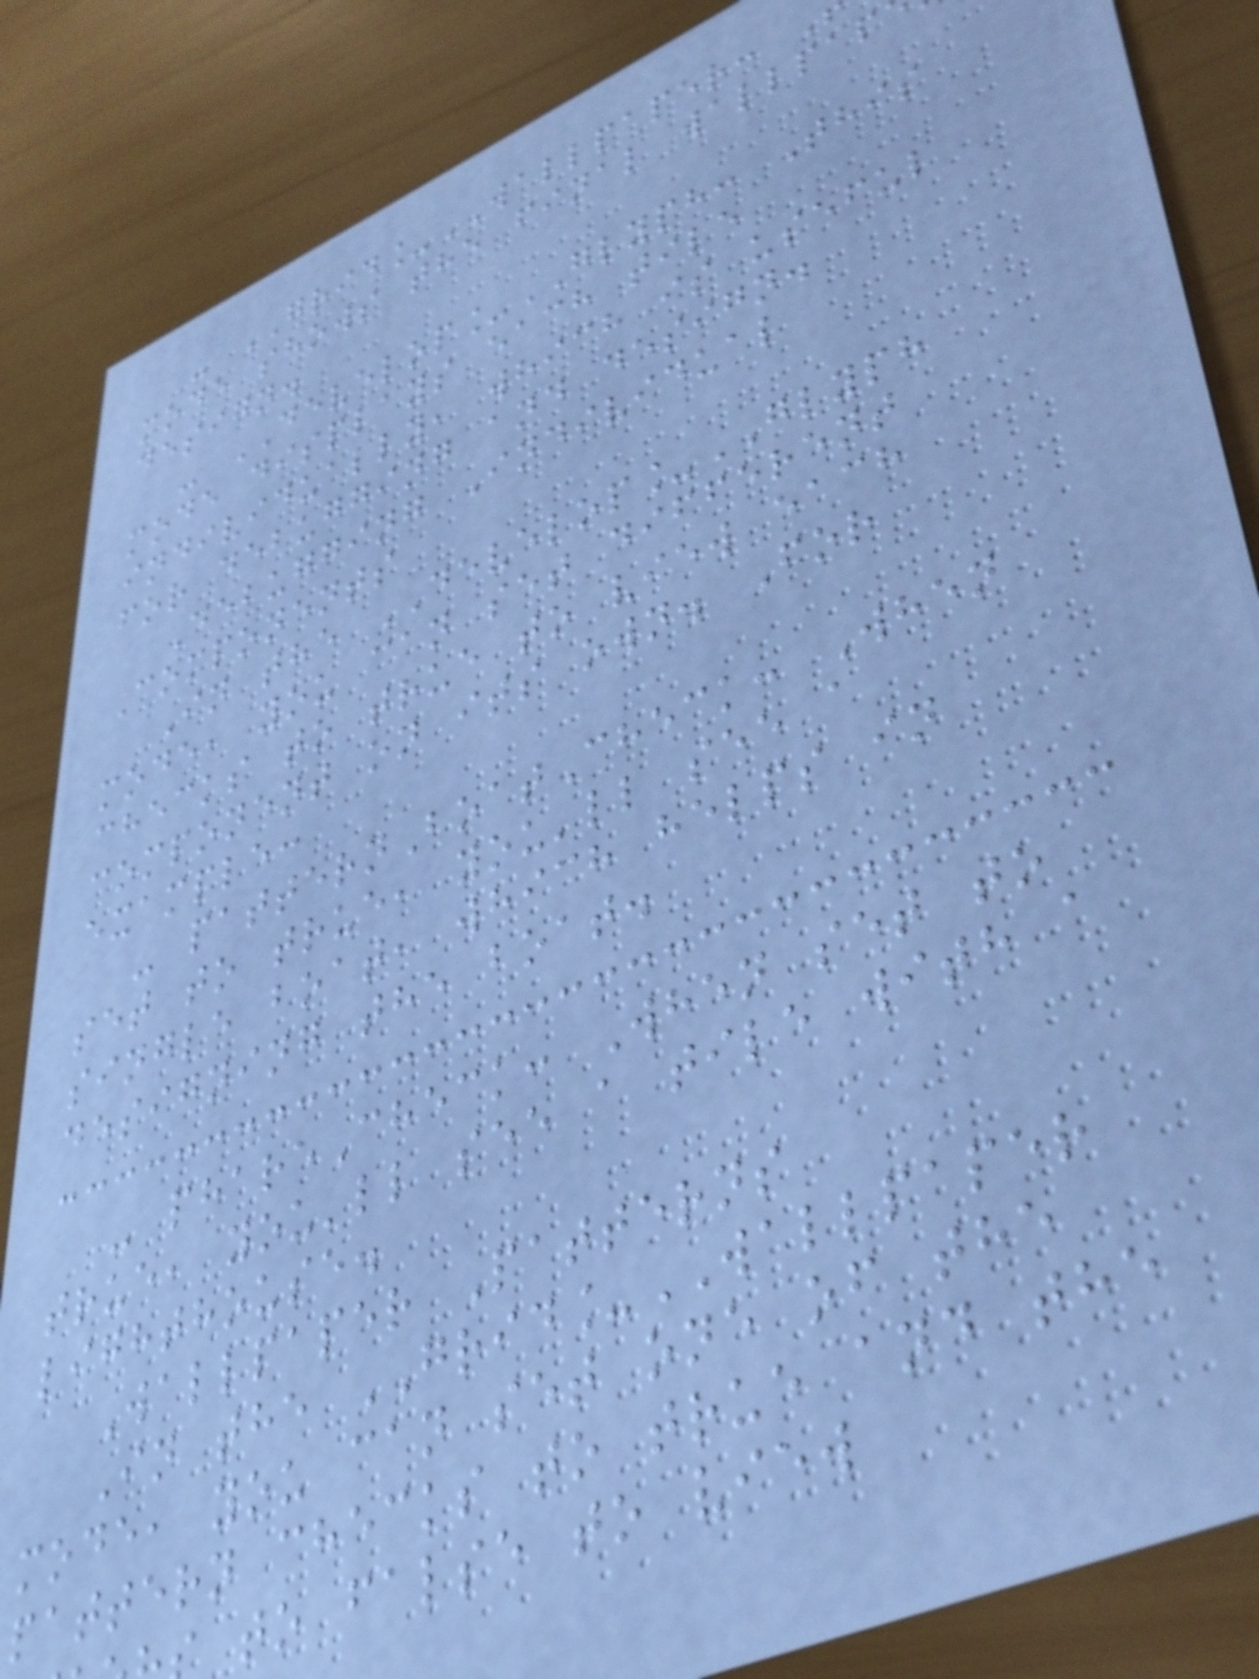- GRID_WALLPAPER:
mode shows the final wallpap
design.
- DEVELOP_GLYPH: This
mode displays each tile
individually, which is useful
for debugging and design.
Debugging Individual
Components
In the DEVELOP_GLYPH
mode, you can set different
checks to true to view each
component on its own. For
example:
- patternBoatCheck: When
set to true, you'll see a
single boat, which helps in
designing the boat.
- phareCheck: When set to
true, you'll see a tile with a
lighthouse.
Wallpaper Patterns
In the GRID_WALLPAPER
mode, you can set one of the
pattern checks to true and the
to false to view
